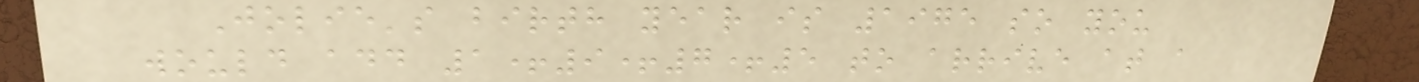Jolie's birth year is 1975 so you
would add 1+9+7+5 to arrive at a
